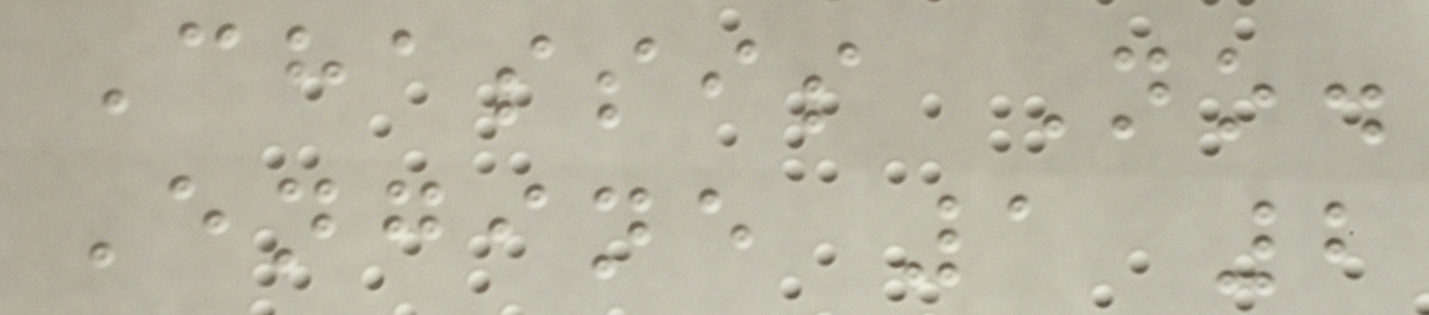Chassis No.
Engine 1 2
